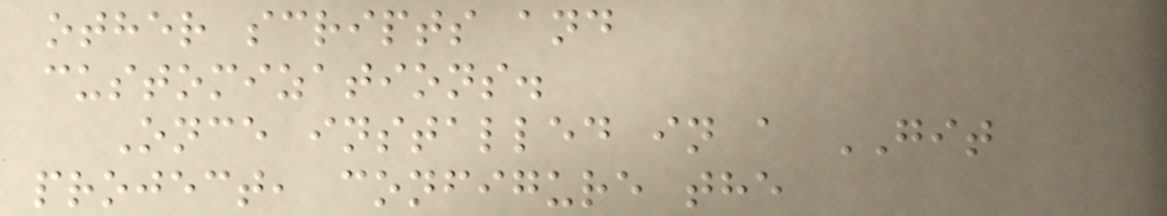other scripts and
customizations.
Once installed in a GIT
project, configure the
